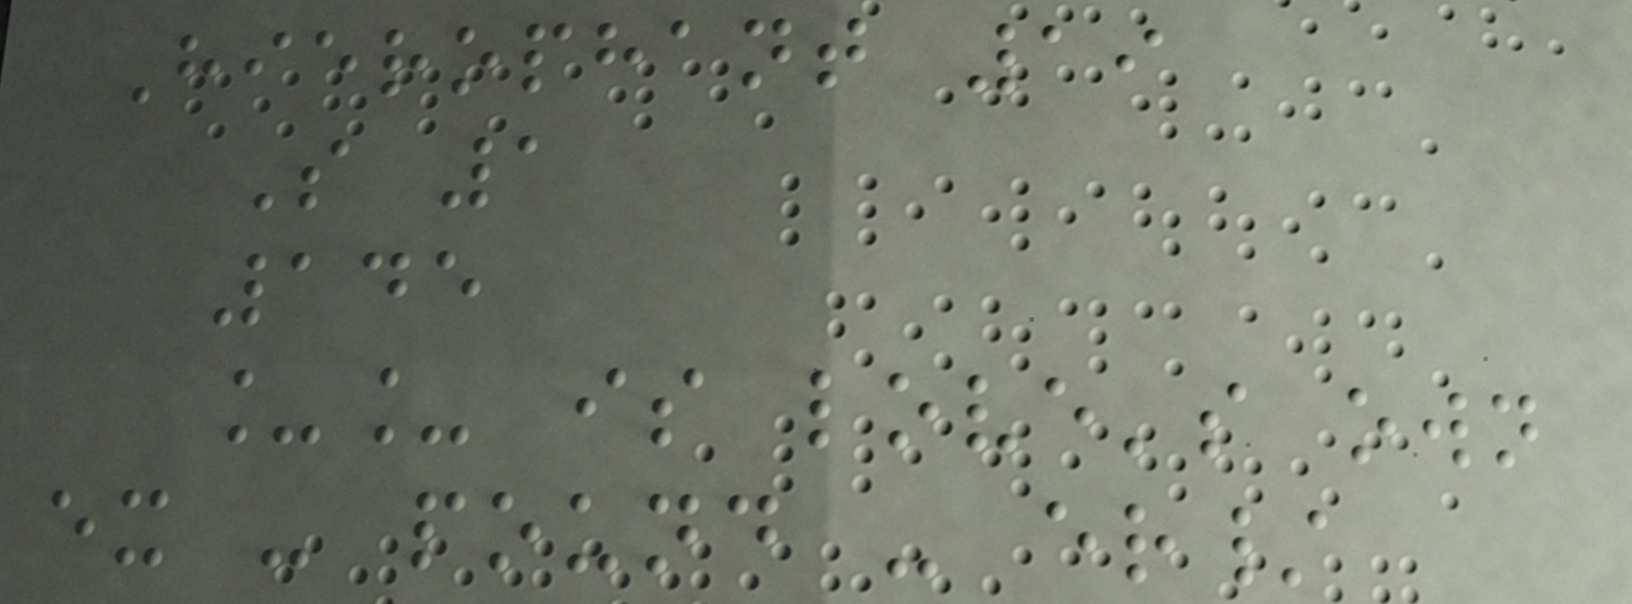Hierophant 19
S 1
145
__ is love's own
ex - pound - er/
